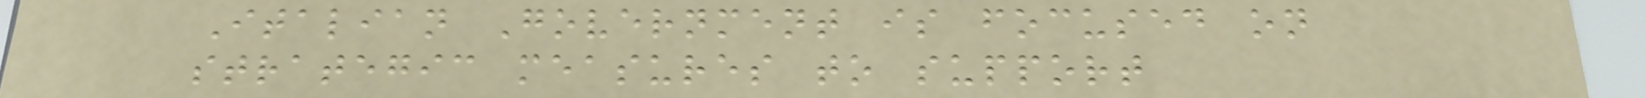Italian Government is focused on
strategic measures to support
